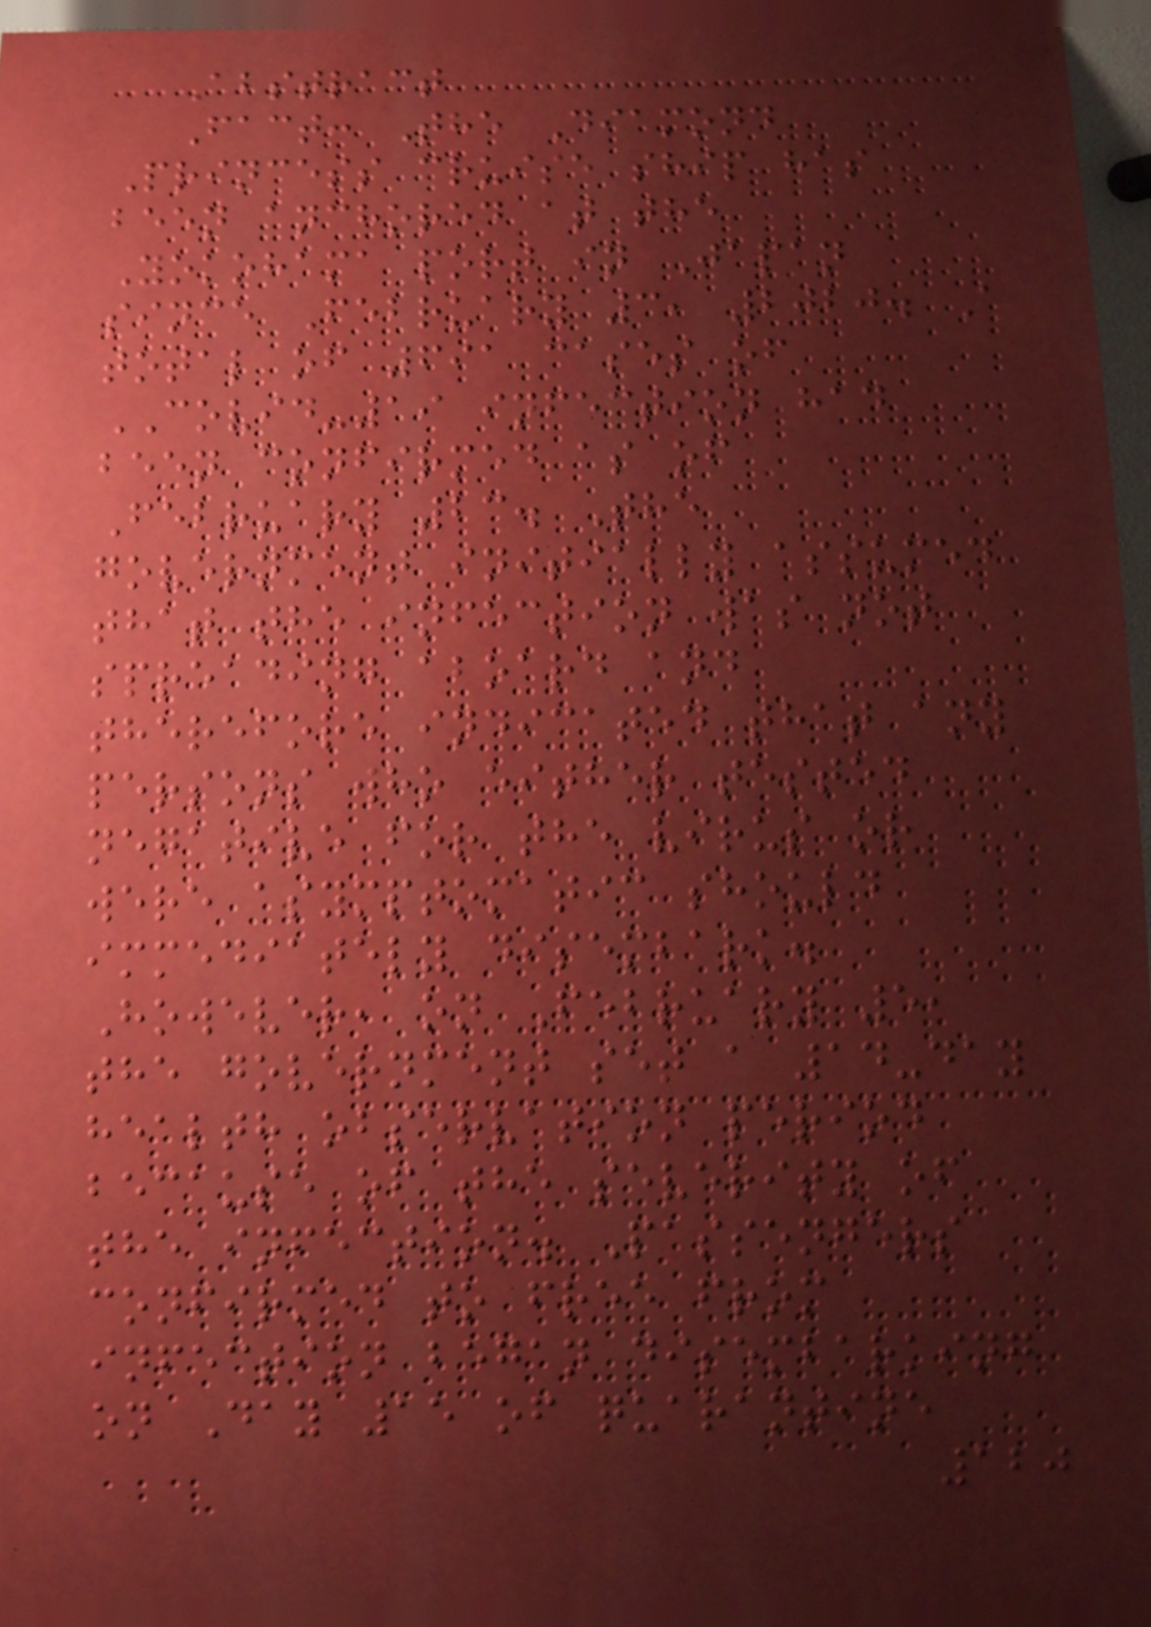Abstract
Fact: The Diamond
Princess cruise ship has
been anchored at the
Yokohama port in Japan
since February 3, 2020. A
total of 691 cases of
COVID-19 infection had
been confirmed as of
February 23. The
government initially assumed
that the infection was not
spreading aboard and
therefore indicated that any
persons who either tested
negative for the virus or
were asymptomatic should
immediately disembark.
However, on February 5,
the government set a 14-day
health observation period
because of the severity of
the infection. Passengers
confirmed to free from
infection began disembarking
on Day 15 of quarantine
120
